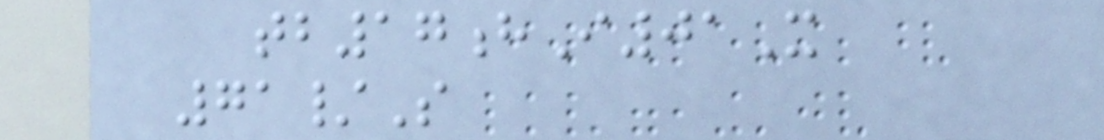tb17hI01X
71/S
